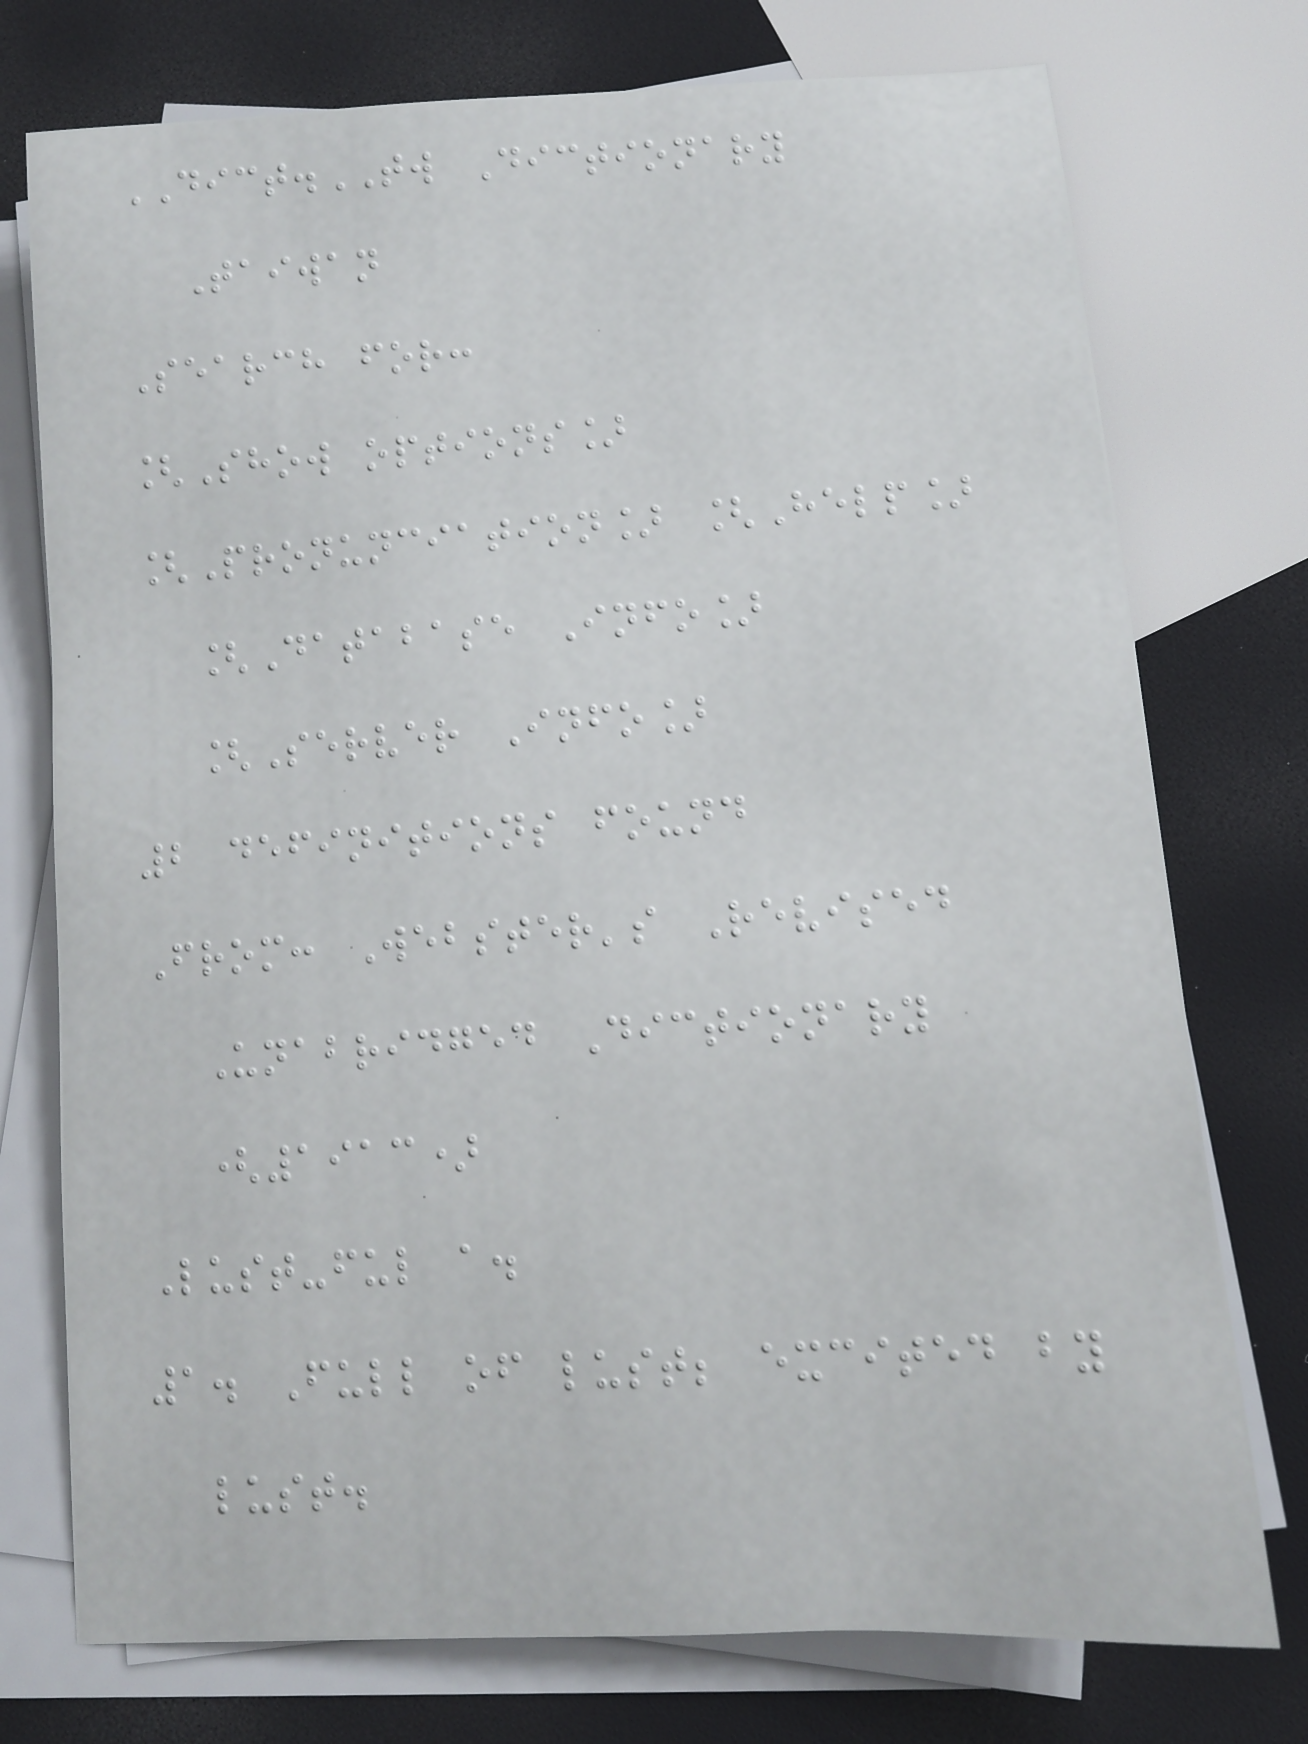DICT.TW Dictionary
Taiwan
Search for:
[Show options]
[Pronunciation] [Help]
[Database Info]
[Server Info]
2 definitions found
From: Webster's Revised
Unabridged Dictionary
(1913)
Lust-ful a.
1. Full of lust; excited by
lust.
